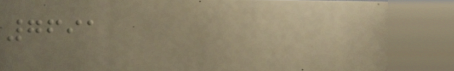7691
